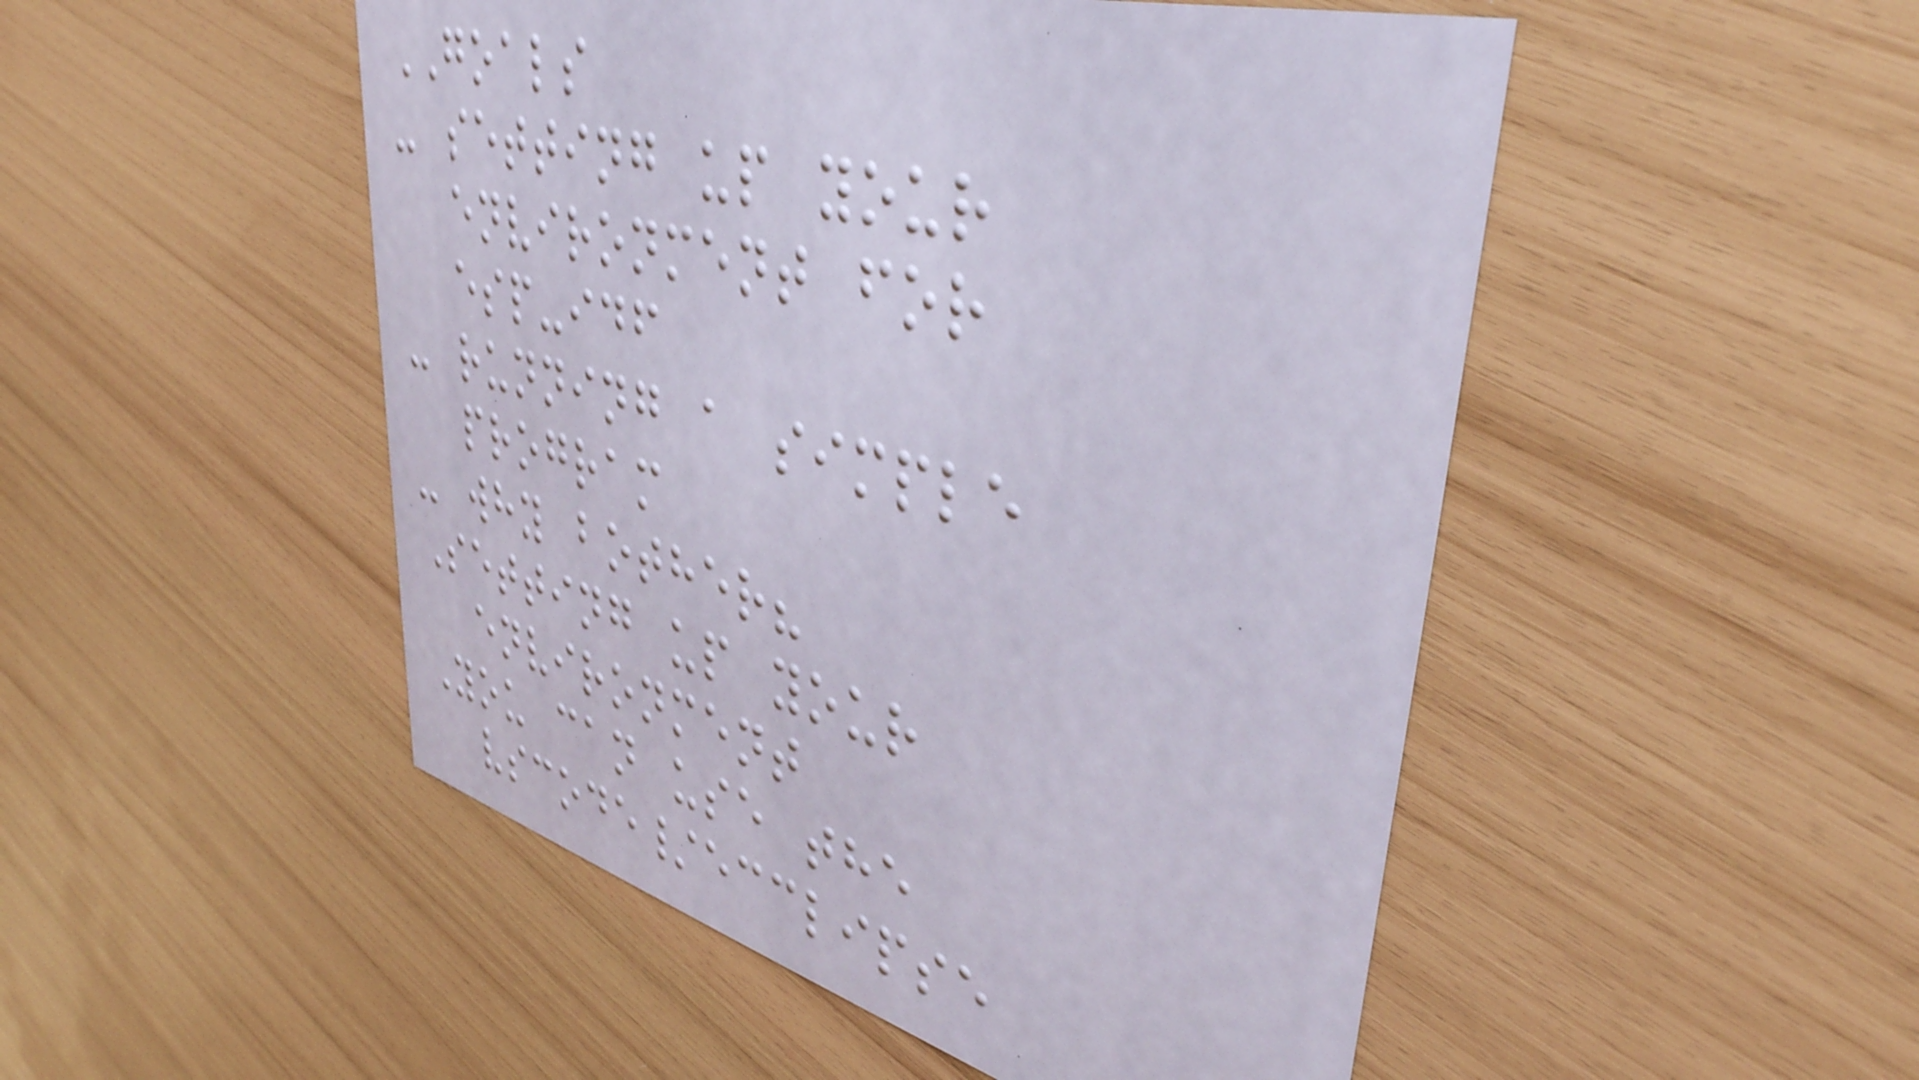GOALS
- setting up your
environment for
esp-idf
- running a simple
program
- why bother?
Setting up your
environment
You can use the
vscode/ecclipse
